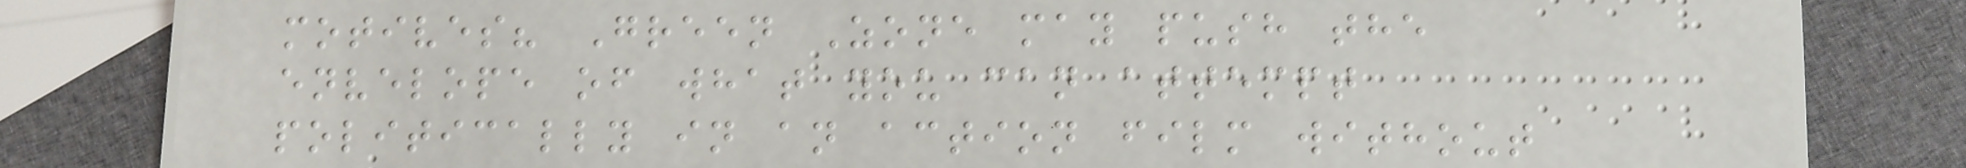motives? Green Zone may push the
envelope of what you can attempt
politically in an action film without
